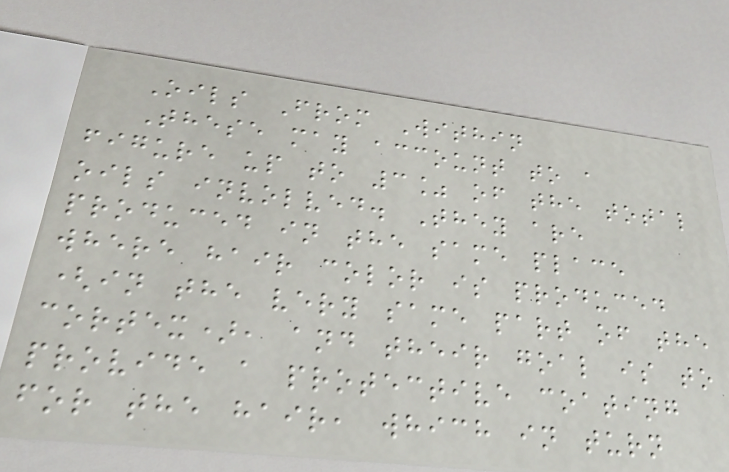Oils From Within
These may account to a
figure up to 3% of the total
oils involved. They are
produced in the same place
where hair color is produced
(in the very same part of the
cortex), and their goal is to
provide a protective coating
for the hair, which in turn
